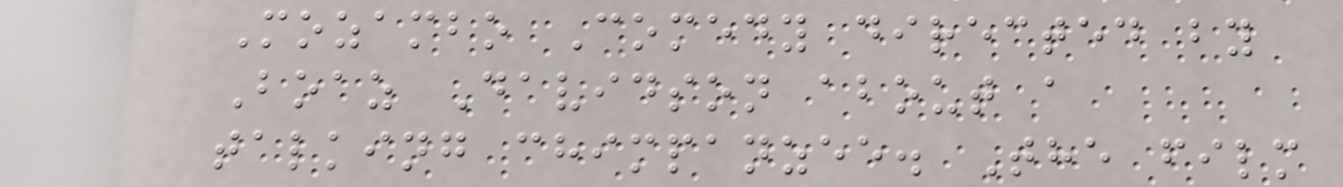Mozambo Comedy directed by
Boaz Davidson about a
talking chimpanzee. The film
